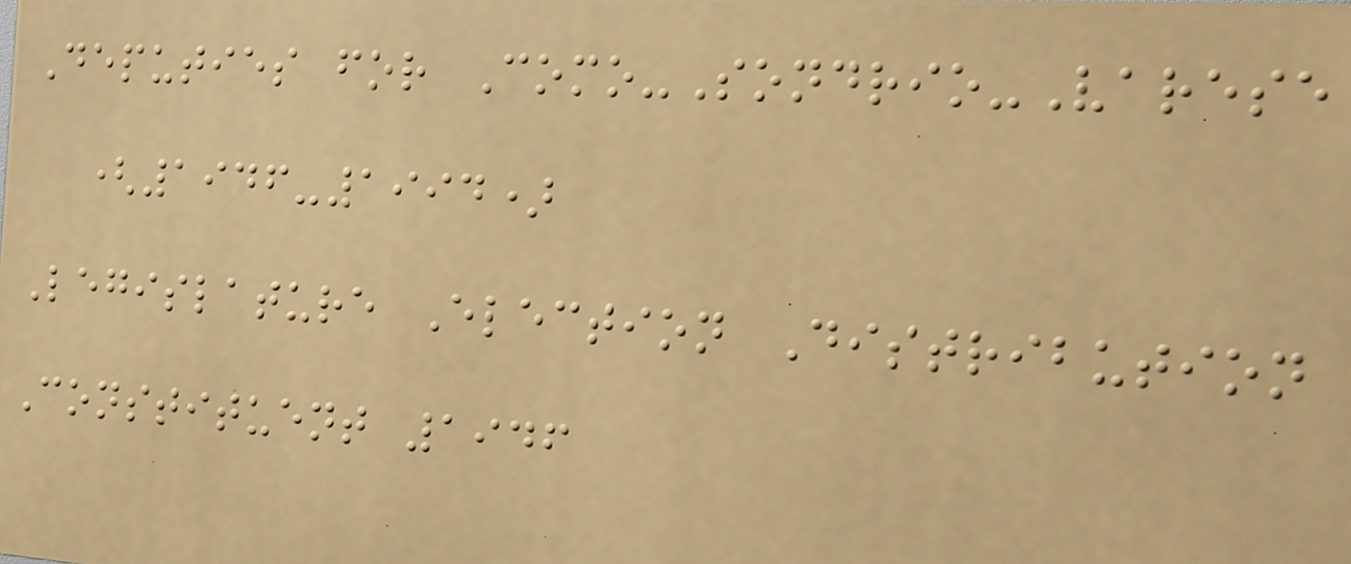Deputies for Como-Sondrio-Varese
(1946-1994)
Legislature Election Distribution
Constituent 1946
